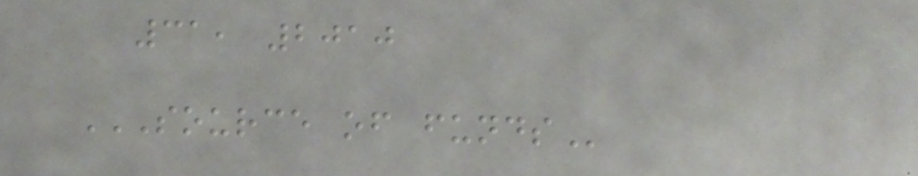31, 2010
SOURCE OF FUNDS
